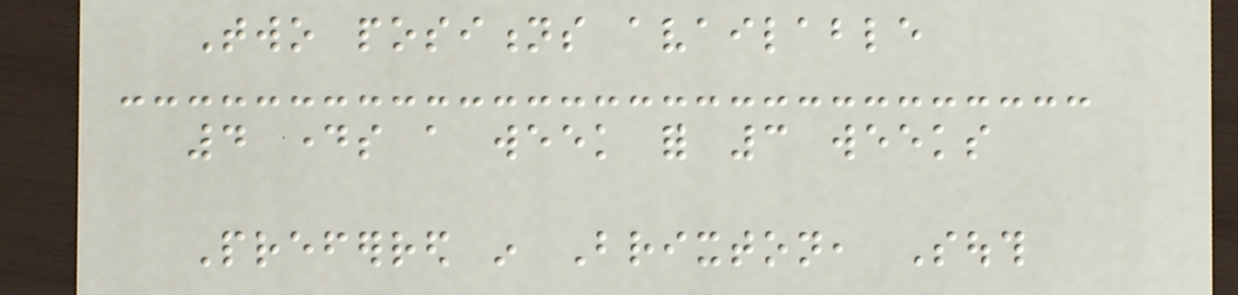Two positions available
4 days a week for 3 weeks
Preferred in Brixton, South
